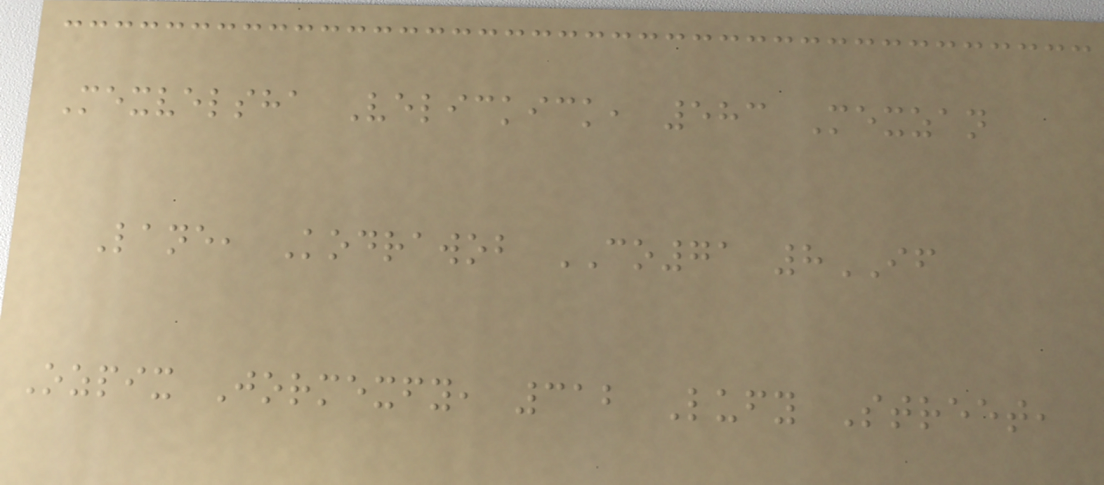Mexvelsha Velickick, 583 Mexzan
Lane, Kodrawob CO71 8IF
Ozpix Jormexfy, 312 Lufy Street,
